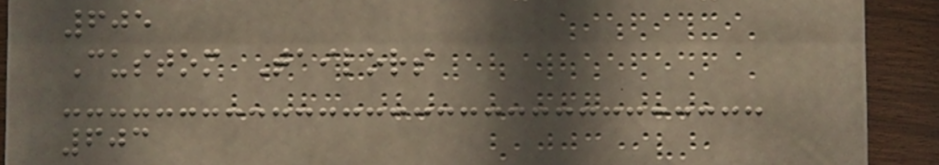605
Custom Tailors
603
